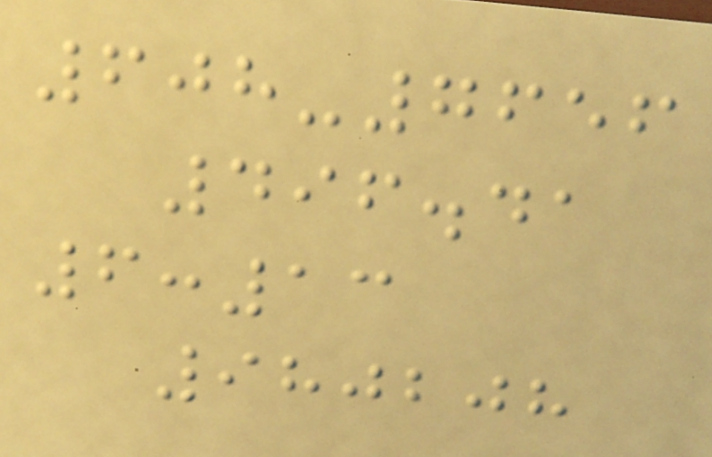608-7656
496.41
6:13
980208
